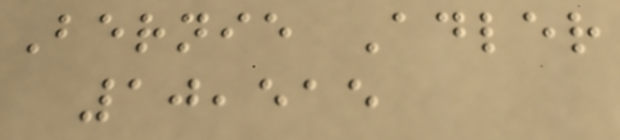Bernie Adler
10,515
